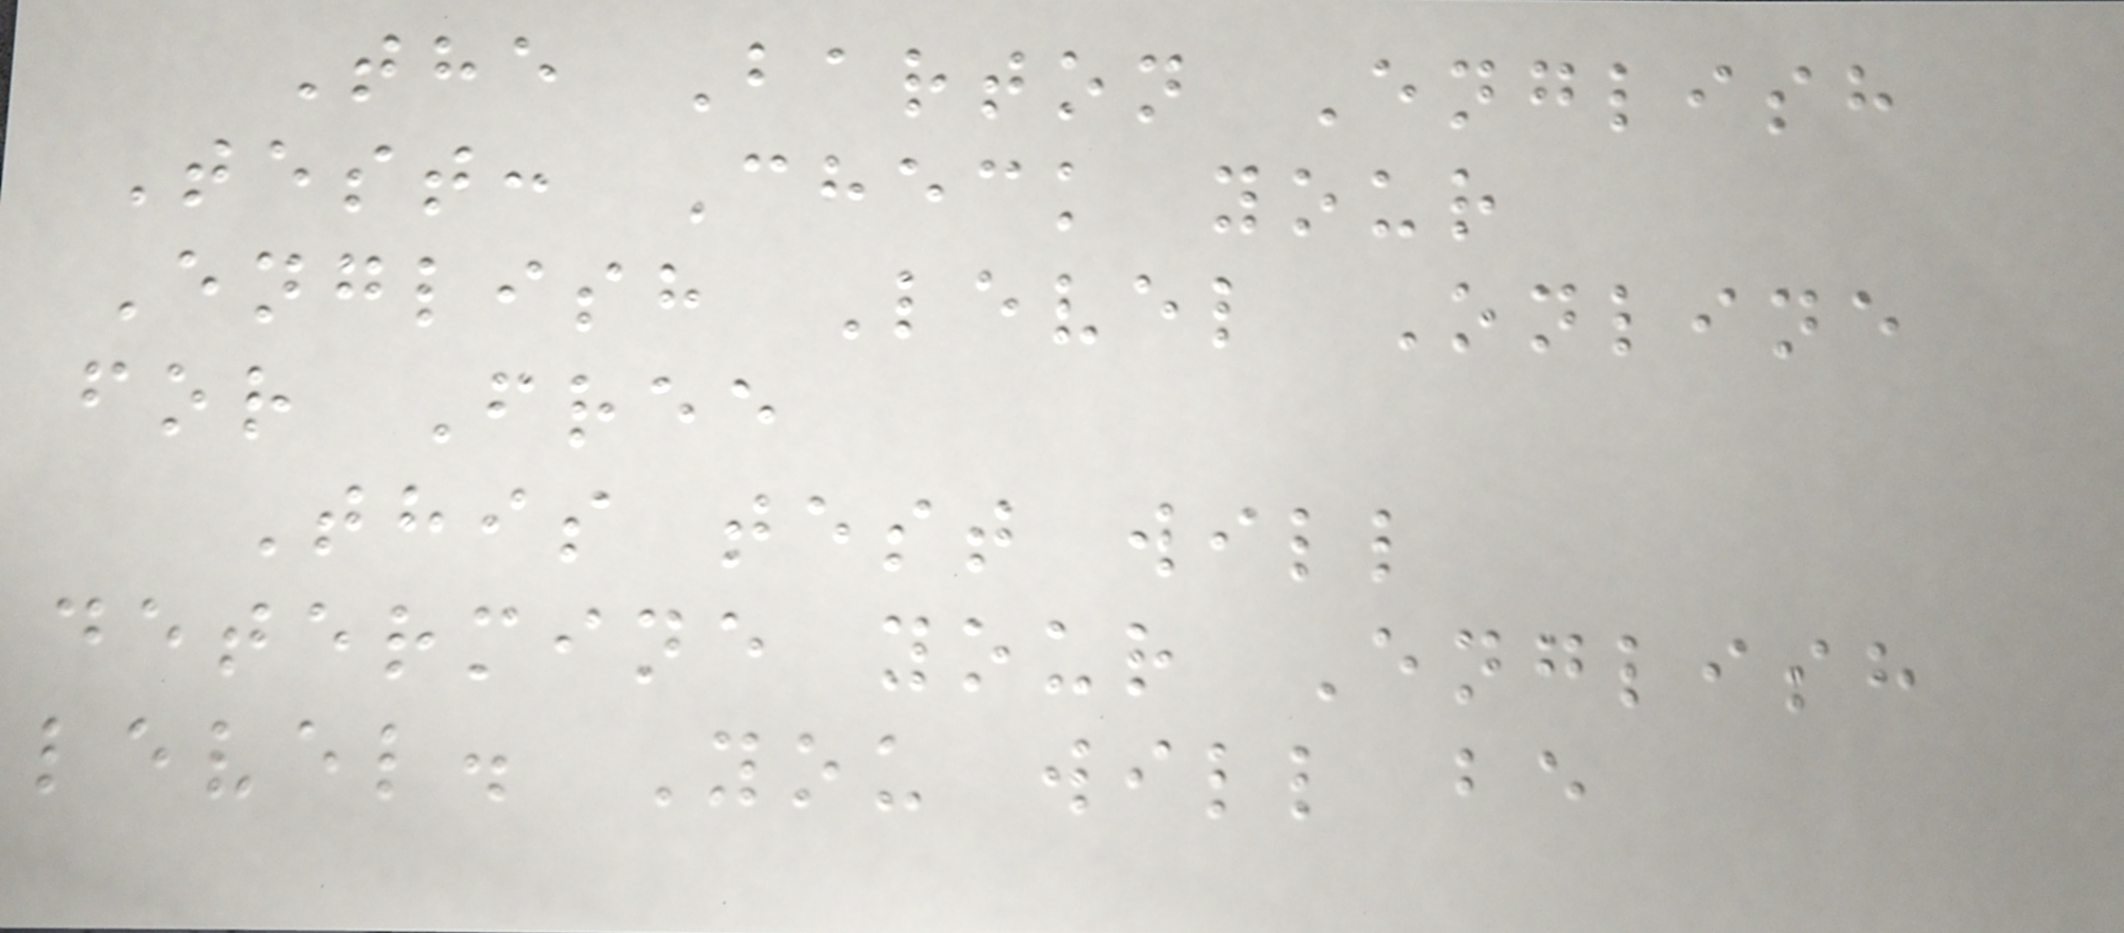The Barton English
Test: Check your
English Level Online
for Free
This test will
determine your English
level. You will be
